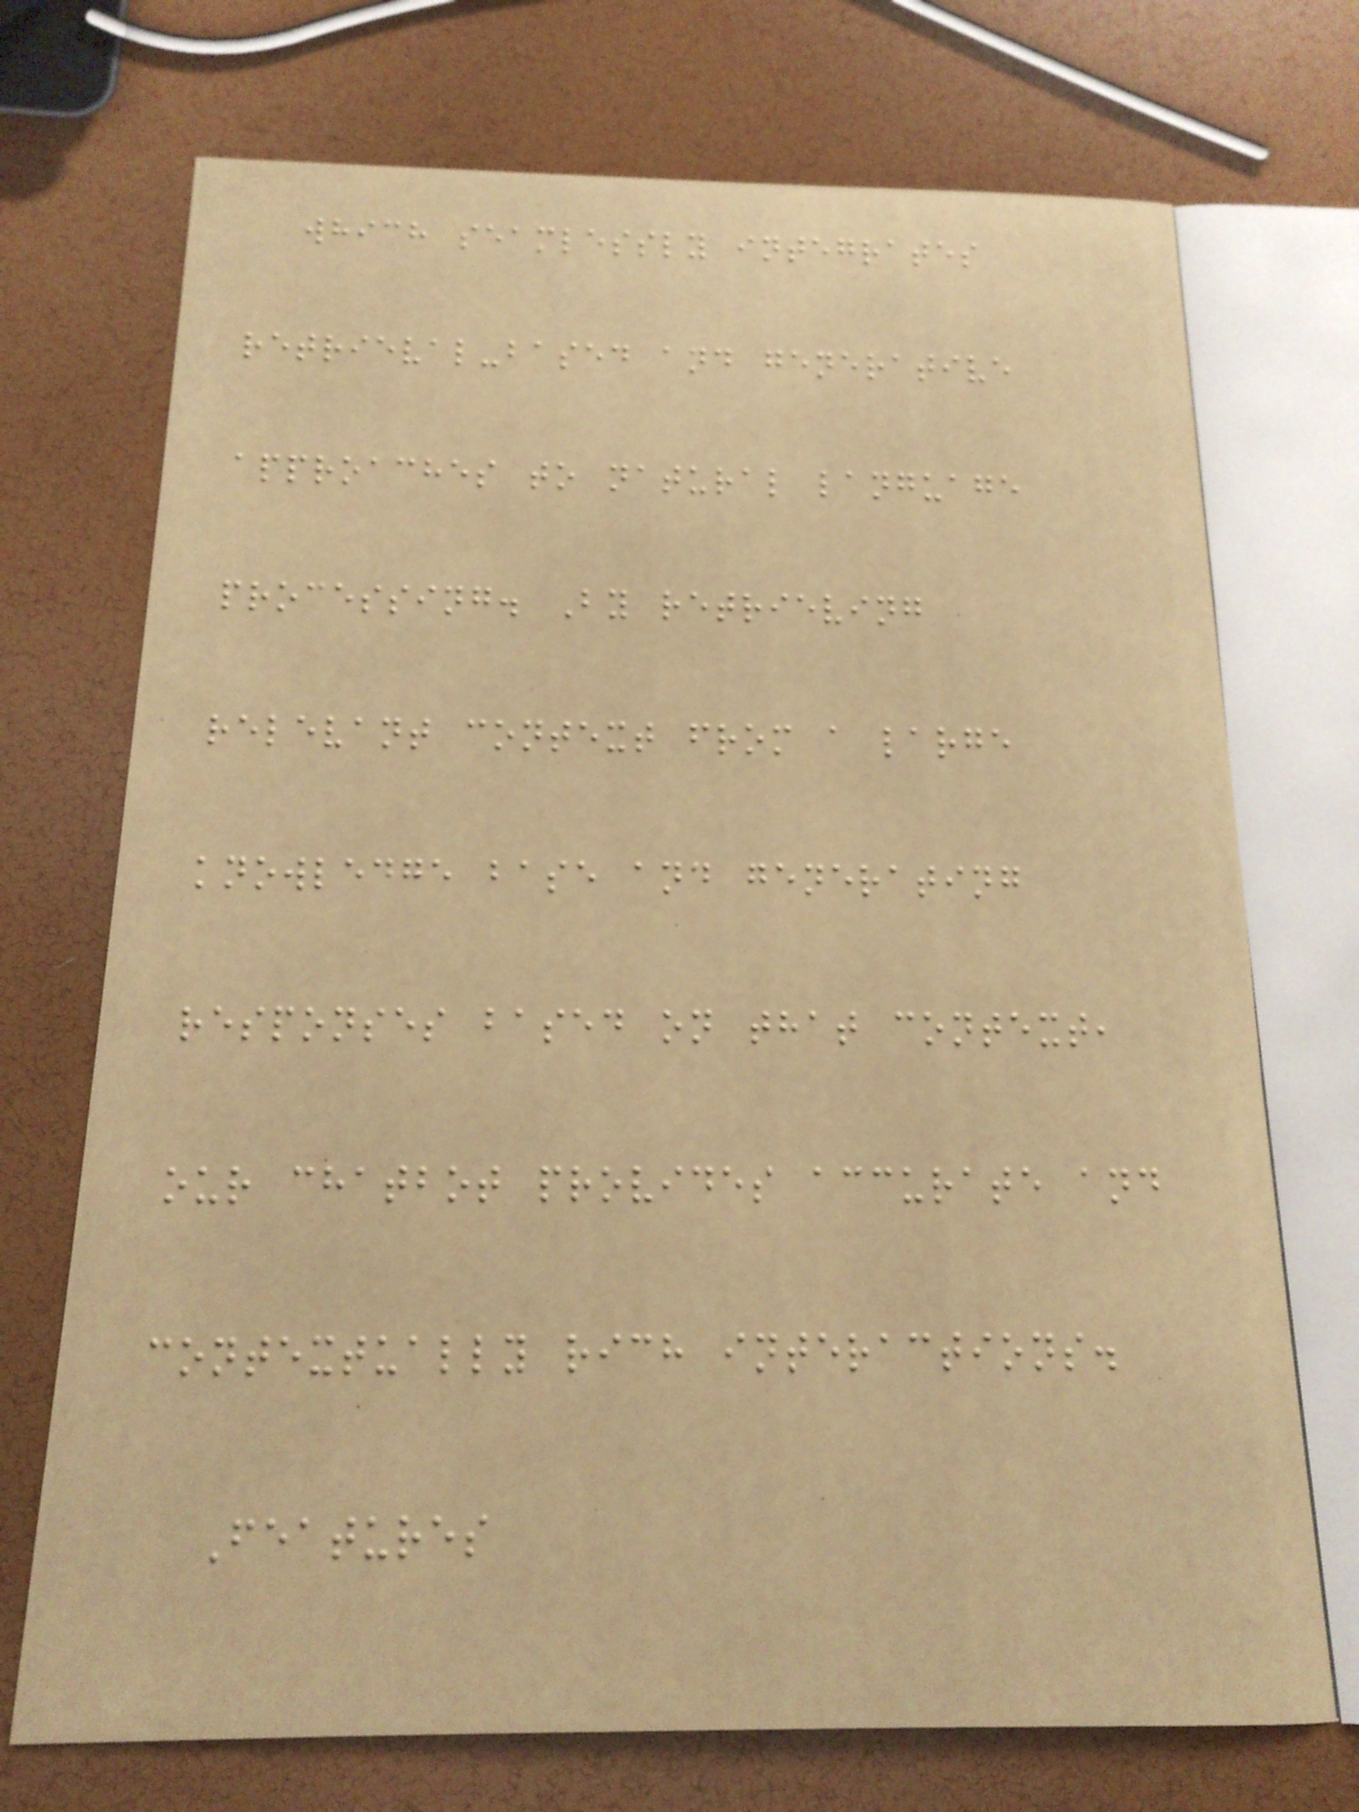which seamlessly integrates
retrieval-based and generative
approaches to natural language
processing. By retrieving
relevant context from a large
knowledge base and generating
responses based on that context,
our chatbot provides accurate and
contextually rich interactions.
Features
